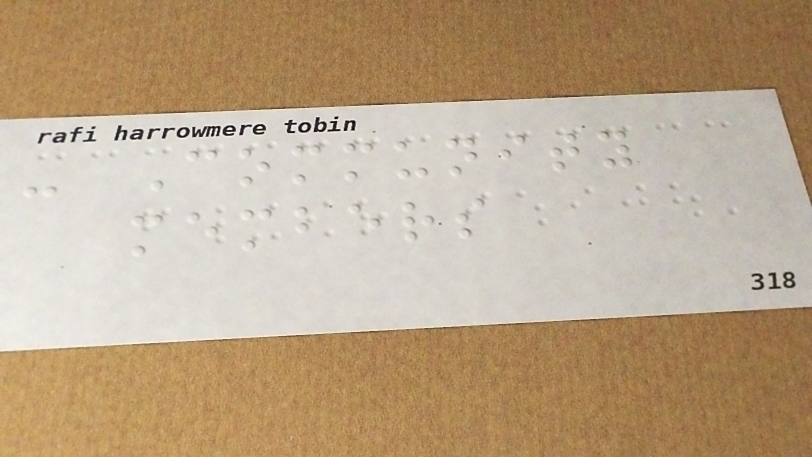- Community
members
